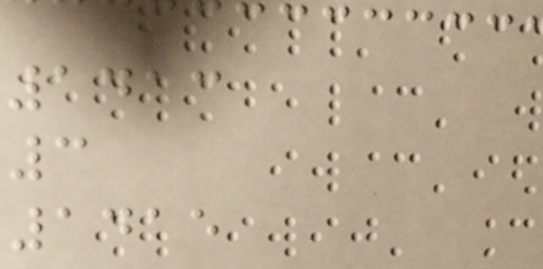1413
3
1415
